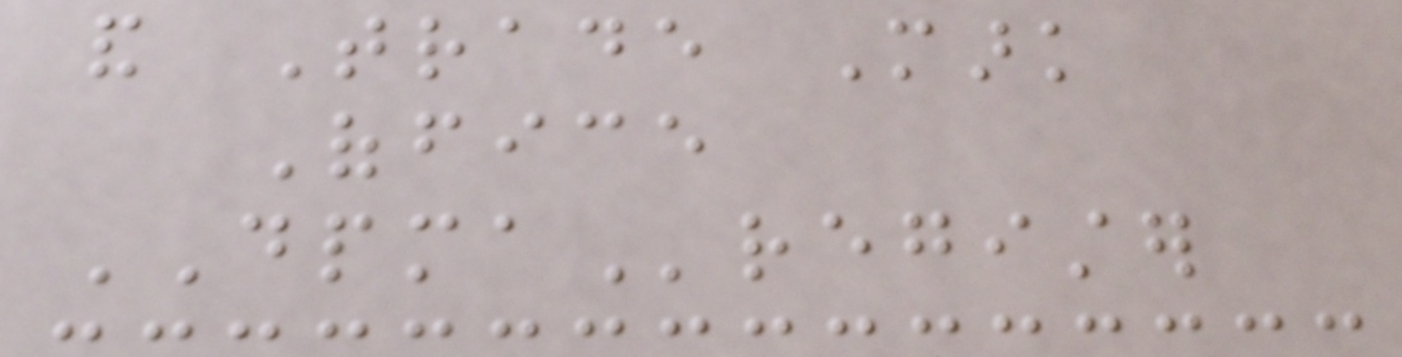and Trade Mark
Office
DPMAregister
